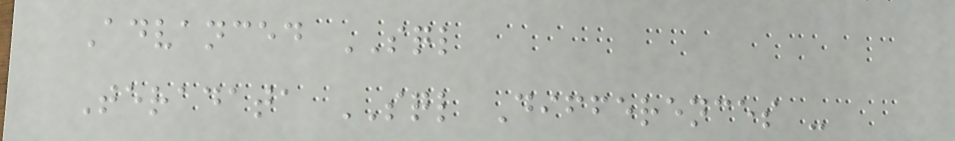Advanced SQL
Teradata SQL Differences -
